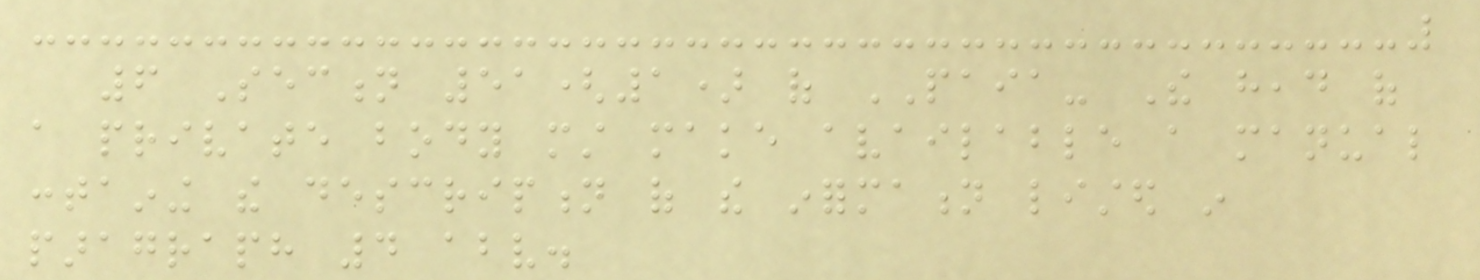6 Section 51(1) of PAIA- The head of
a private body must make available a manual
containing the description of the information listed in
paragraph 4 above.
